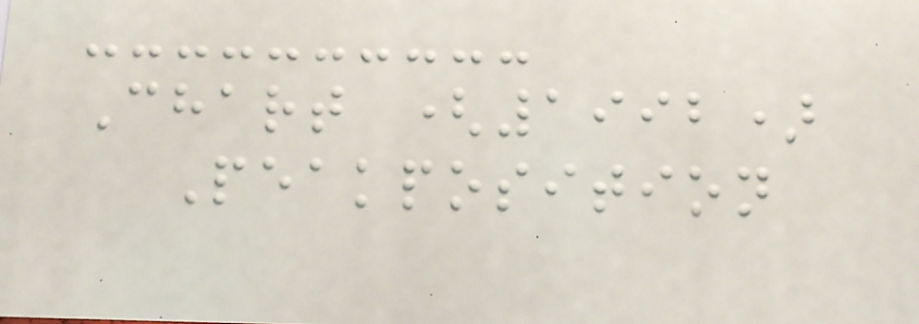Chart (1992)
Peakposition
